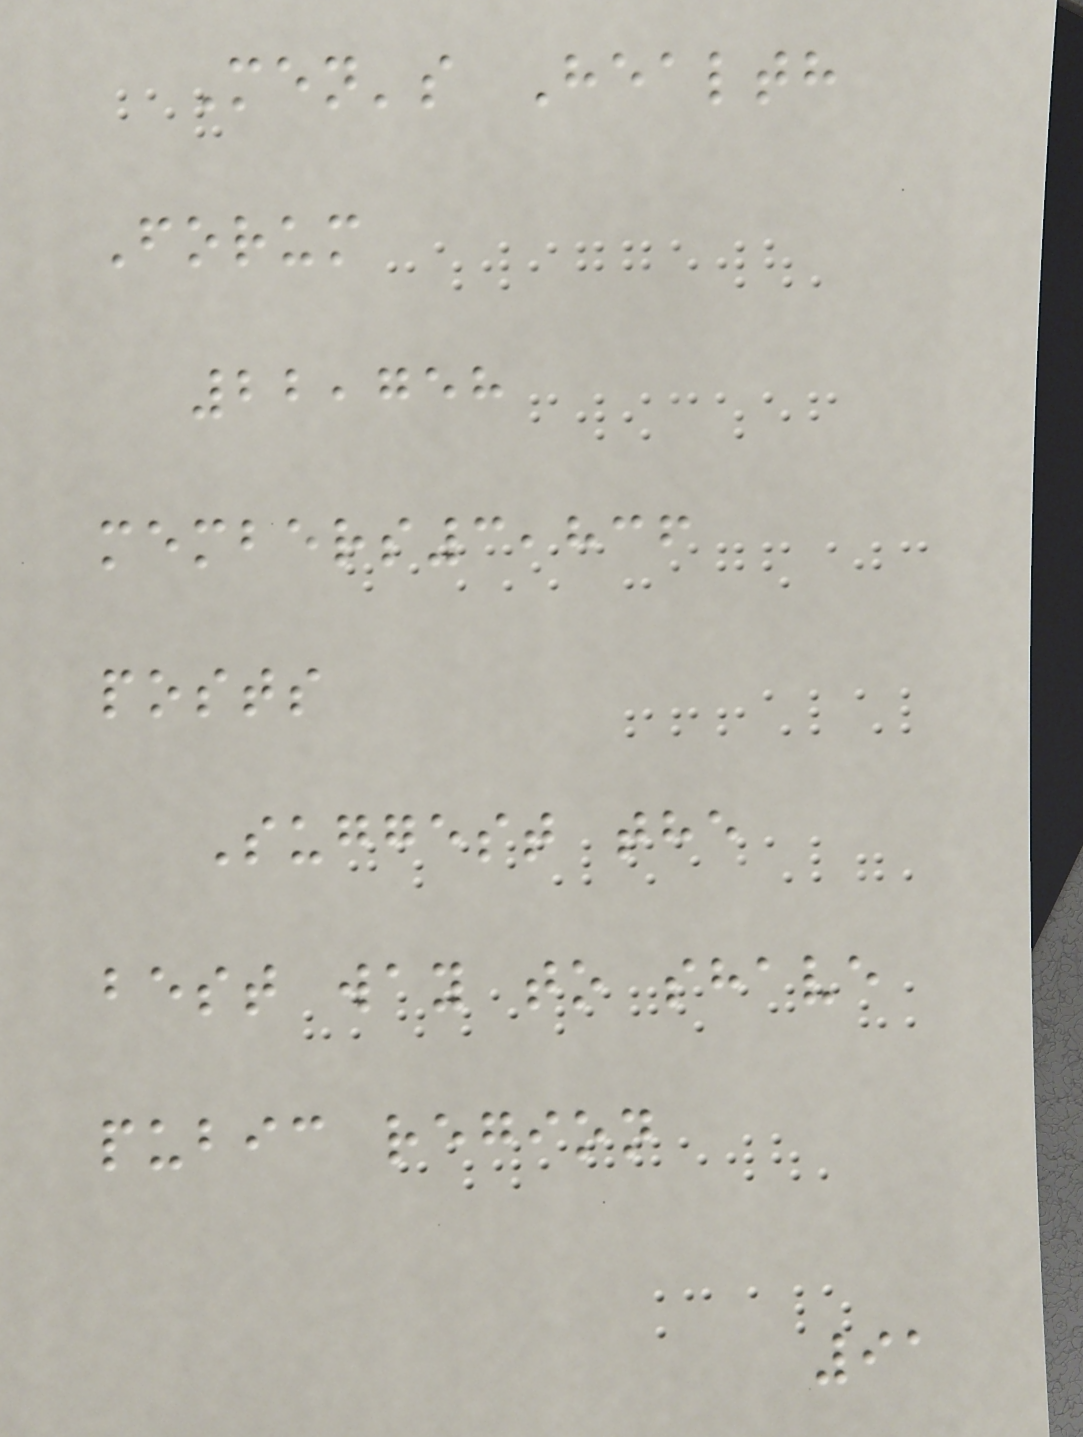Men's Health
Forum
22,758
members3,836
posts
Suggest the
best way to shave
pubic region
91
